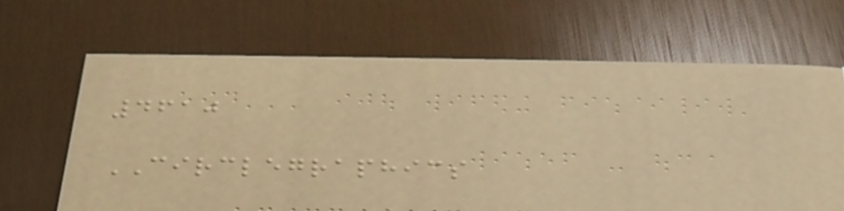4610
CIRCLEGRAPHICS
